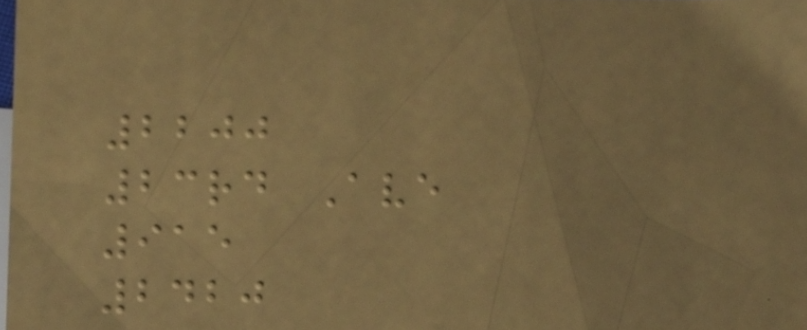2200
23rd Ave
915
2420
